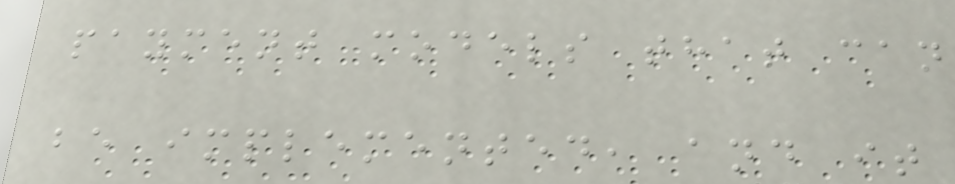payment models that can
be implemented, and it
